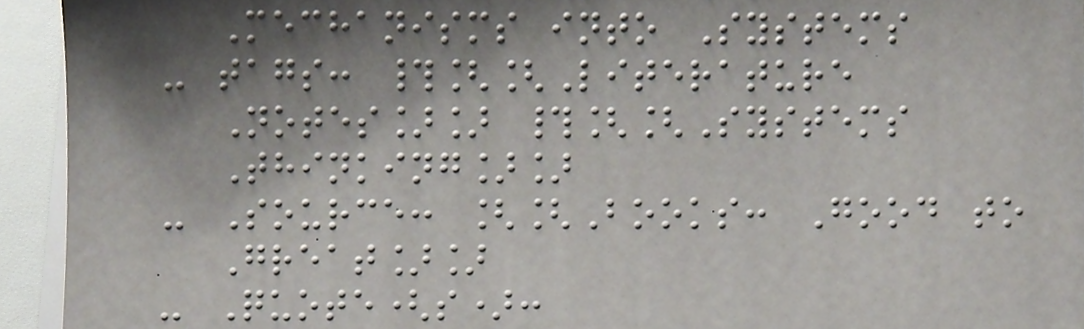Mechanisms into Systems
- tags: #[[Literature
Notes]] #[[Systems
Thinking]]
- Source: [[Books: Good to
Great]]
- Quote(s):
